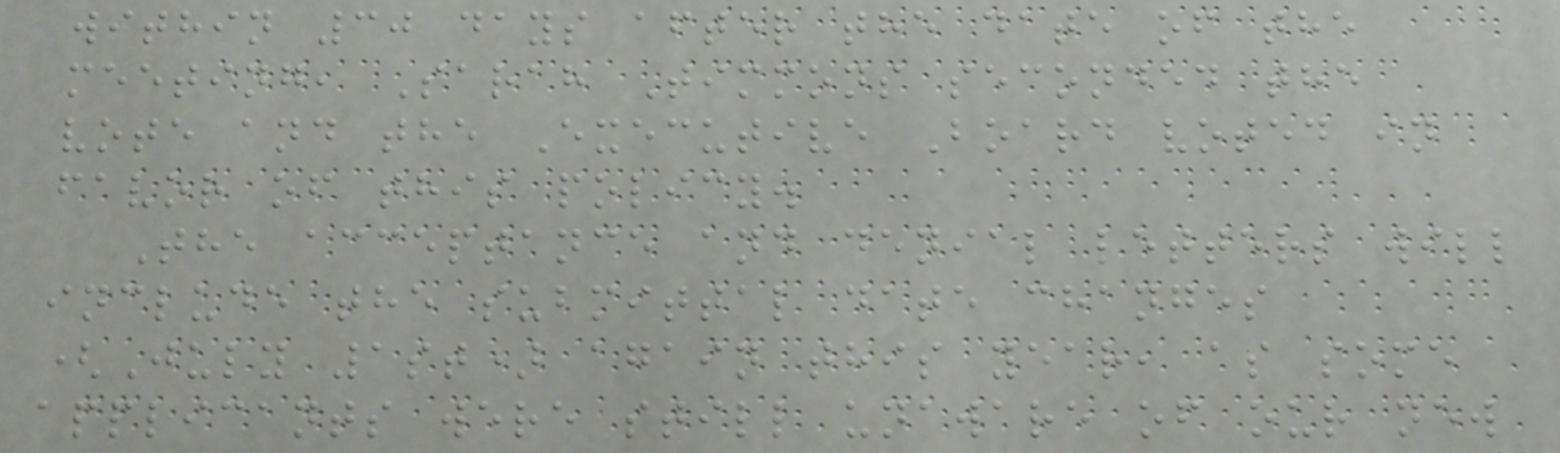within 30 days after the date of the
meeting, Sarah Timmons seconded the
vote and the Executive Board voted in
favor of this policy.
The acceptance and denial letters will
include the submittal date changes
(July 1st) again this year, as some
applicants were still unaware of our new
